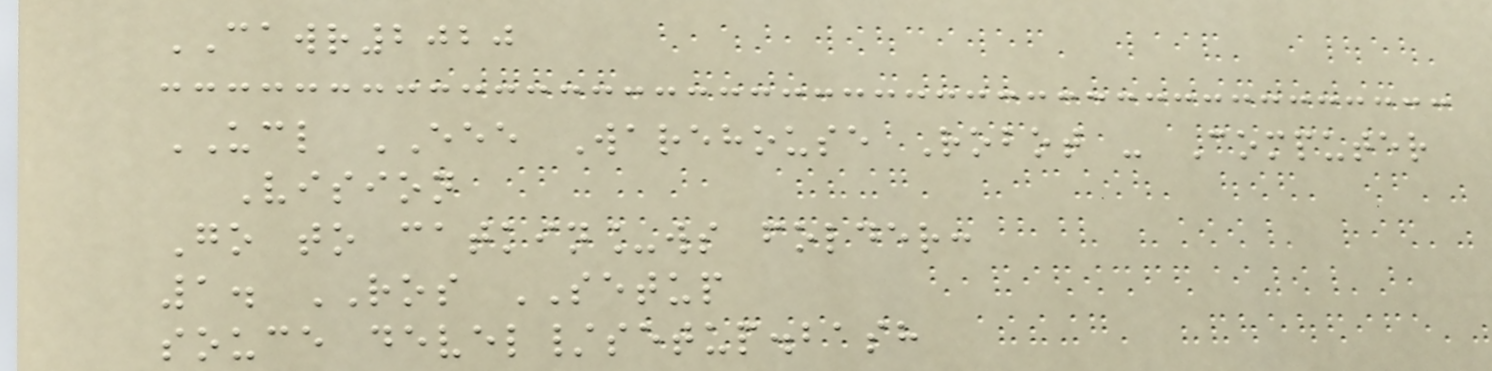CAWR2020
UCL EEE Warehouse Robot - Computer
Vision
Go to catkin_ws folder:
1. ROS SETUP
souce devel/setup.bash
